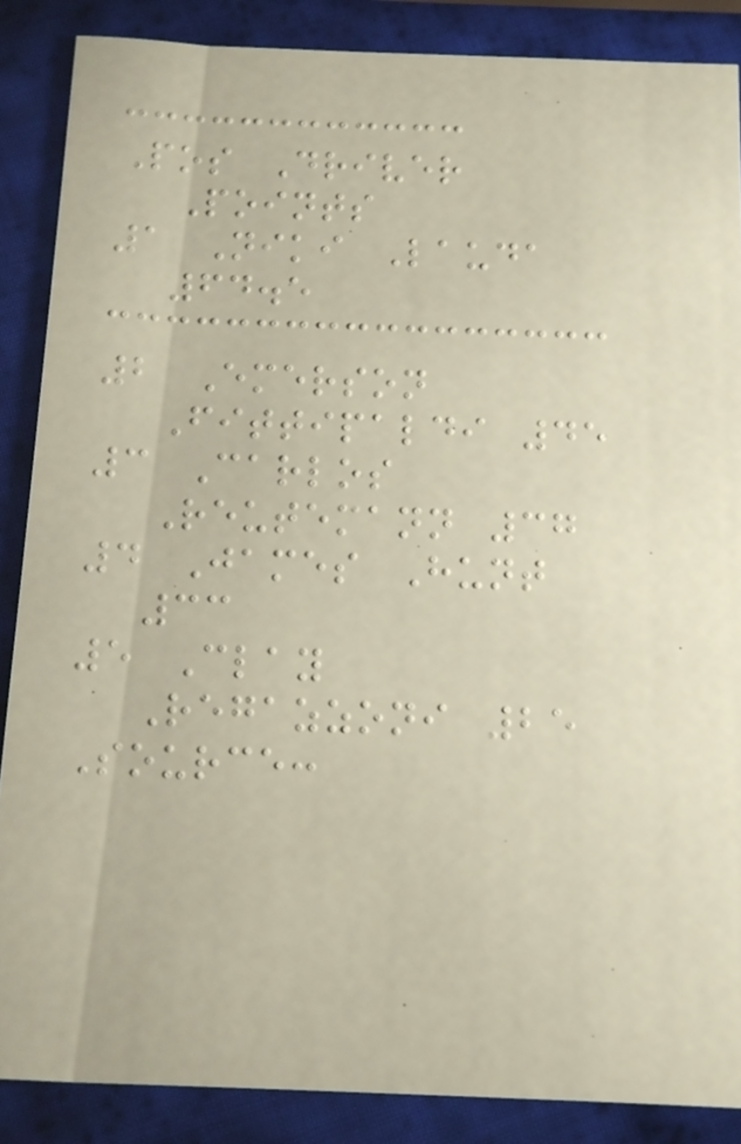Pos Driver
Points
1 Niki Lauda
64.5
2 Emerson
Fittipaldi 45
3 Carlos
Reutemann 37
4 James Hunt
33
5 Clay
Regazzoni 25
Source:
